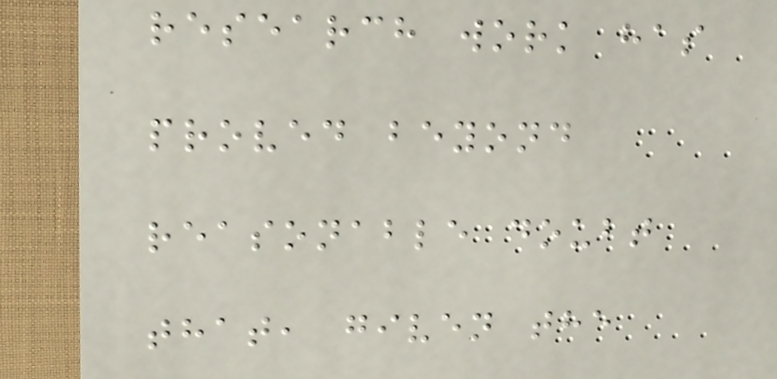research work has
proved beyond
reasonable doubt
that, given the
